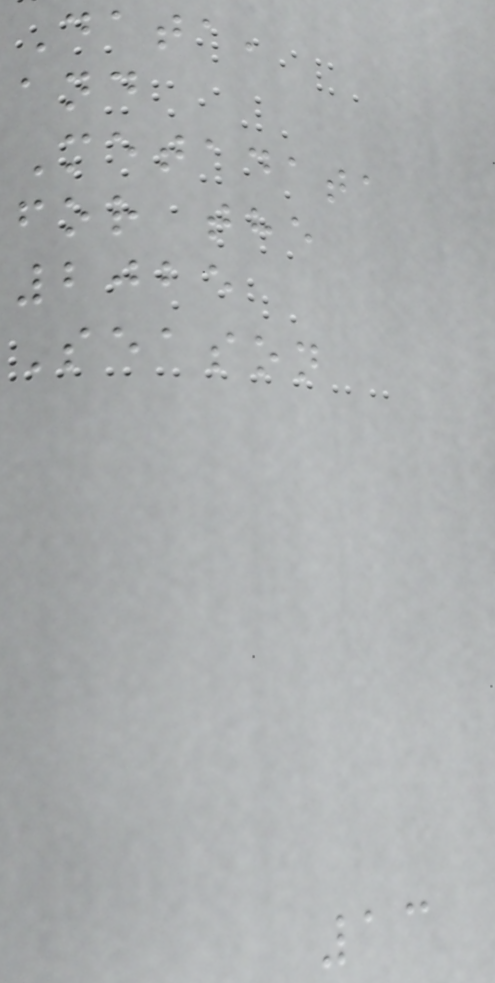Data,
and
Metadata
for the
2025
Season
13
